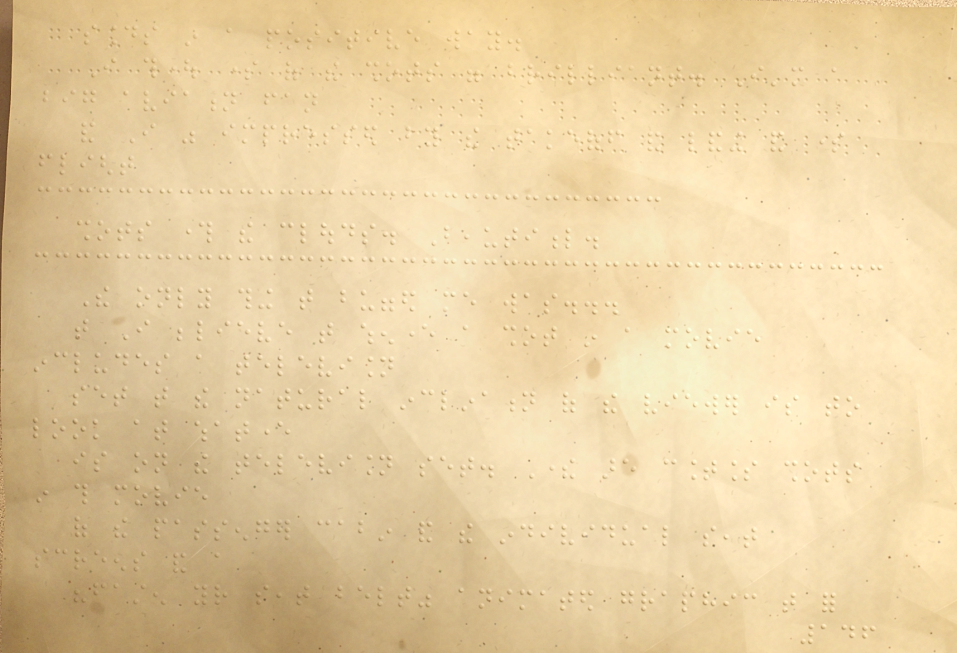sounds in a positive way.
I thought some of the shots were brilliant. I'm a
big aviation fan
and I was impressed by the takeoff and landing and some
flight
shots through the clouds. Beautiful.
The only thing that bugged me was...
that I believe that whenever a shot in a movie
includes a television
set that the natural inclination of the viewer is to
look at whatever
is on the television set. There are countless shots
in this movie
of the passenger cabin and the individual seat
screens and a
"fasten your seat belt" animated graphic that for
146
